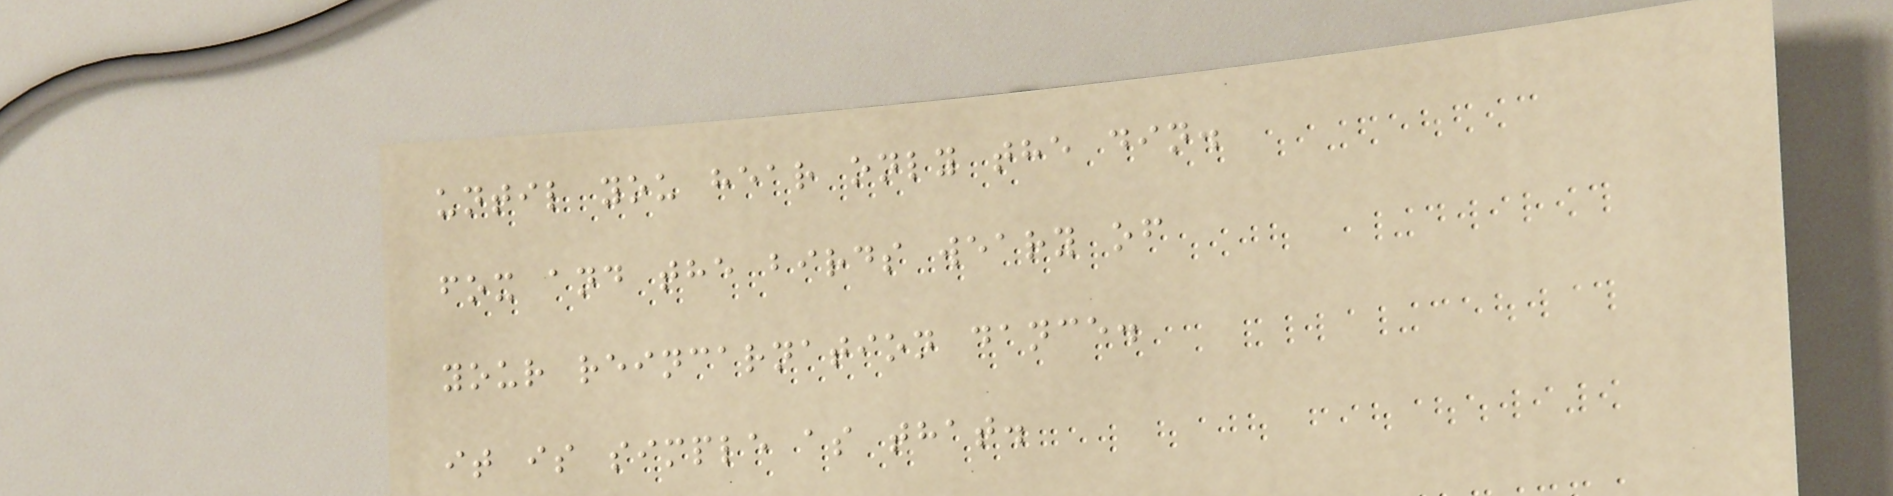until you hear only the din.
fox and the birds weary of
your reincarnation dance.
it is simple as that.
